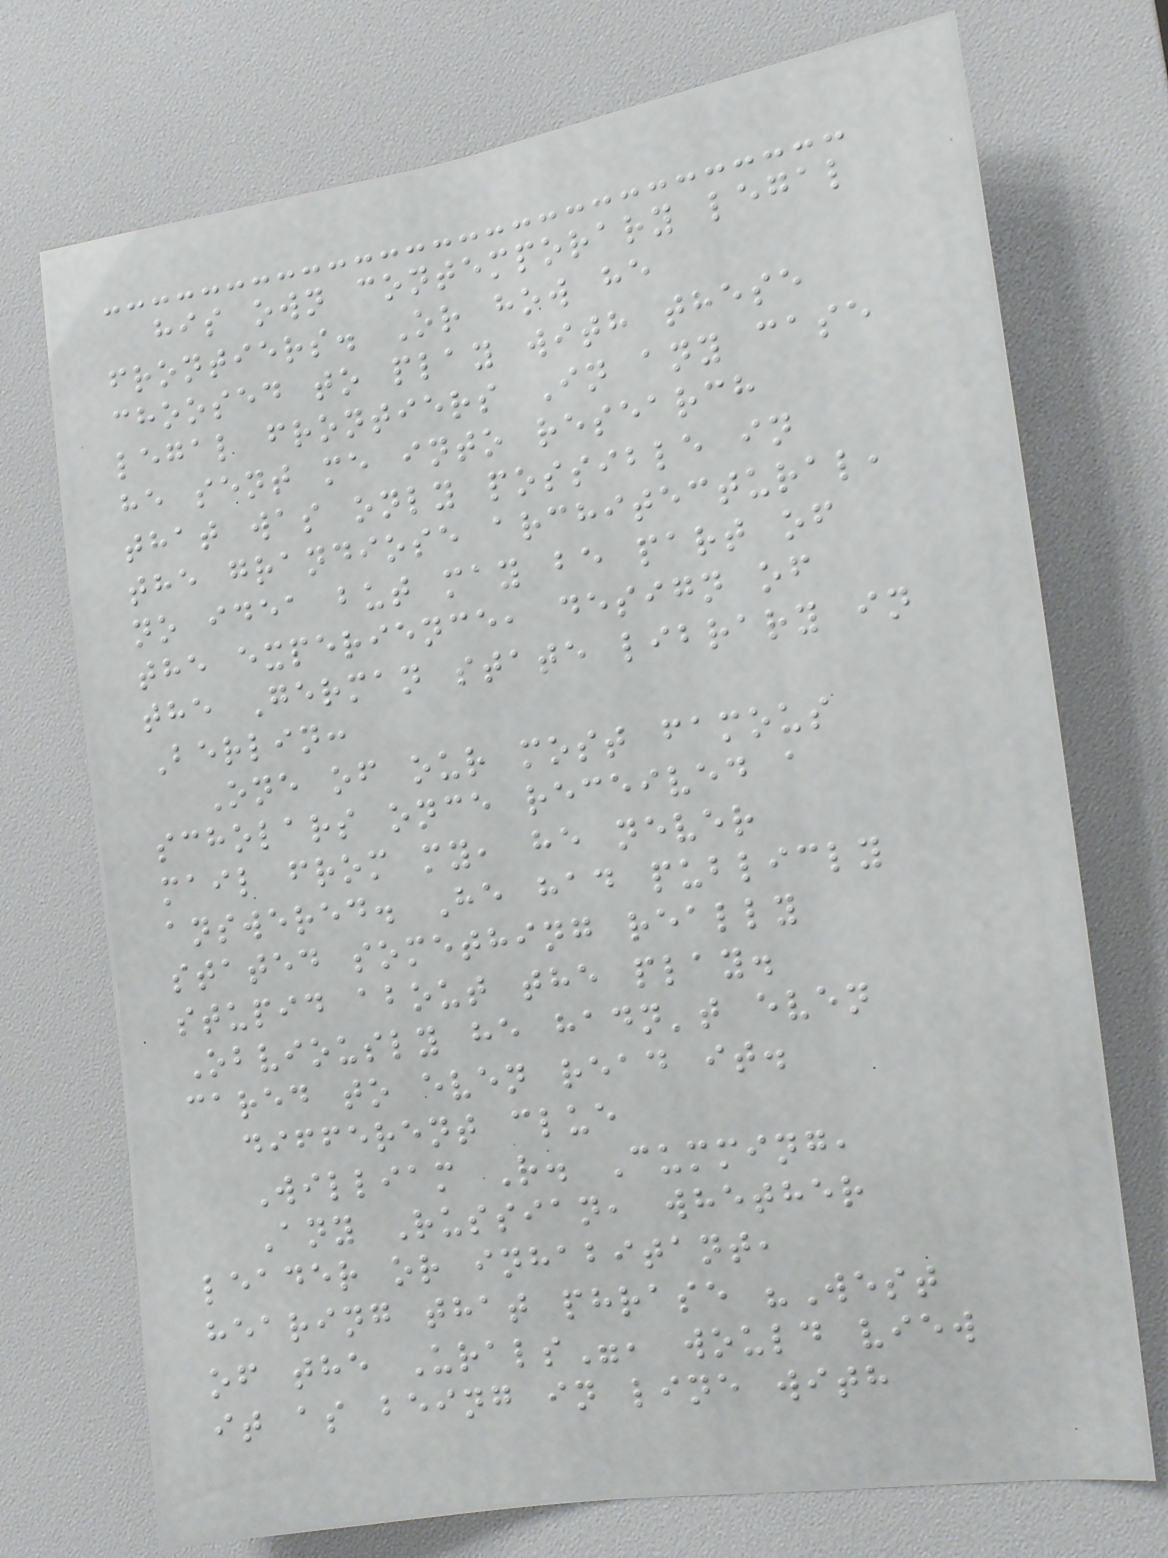his own contemporary legal
frontiers. Or how he
choosed to play with these
legal frontiers In any case
he sent me into research
that was only possible in
the grandiose architectural,
no idea but may be part of
the experience, design of
the German state library in
Berlin:
One of our most famous
scholars once received a
mail from my, he never
answered. He had publicly
stated something really
stupid about the play.
Obviously he hadn't even
cared to even read it.
different clue
William R. Cumming,
Any Russian, whether
leader or inhabitant,
hearing that phrase "West
of the Urals", would view
it as being in line with
